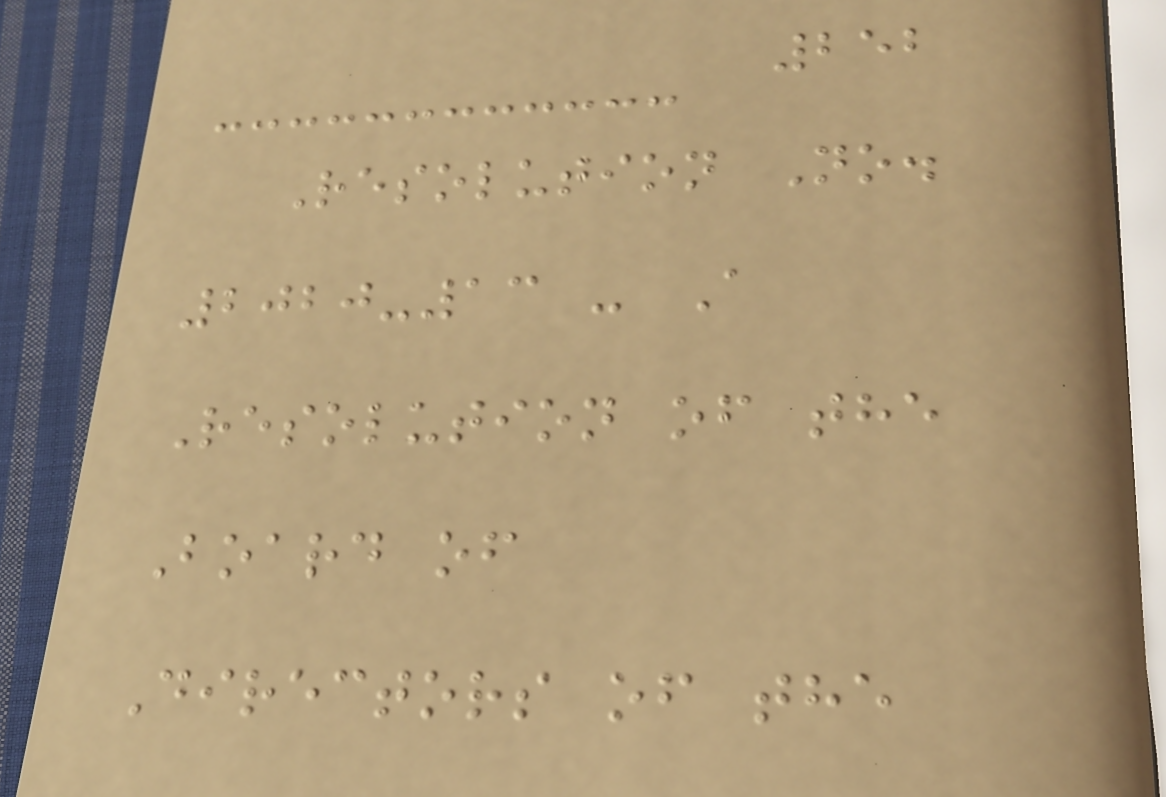252
Resolution No.
2020-13 - A
Resolution of the
Board of
Directors of the
